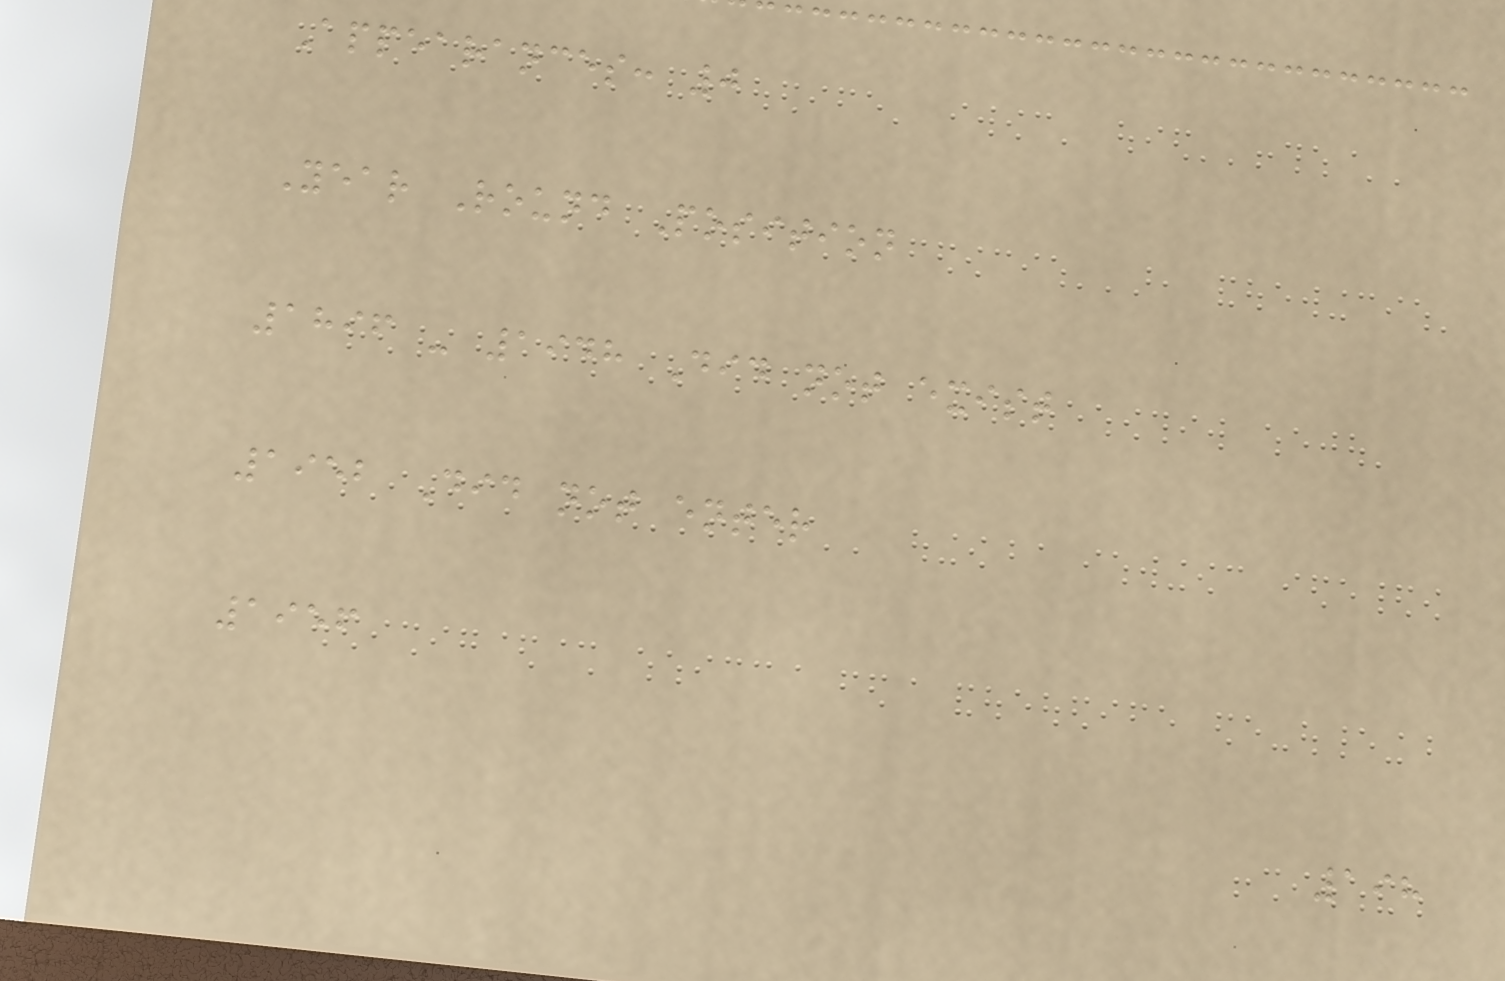Appearances: 0
Year Round Position
1896 - 1948 Did not exist
1952 Did not enter
1956
198
